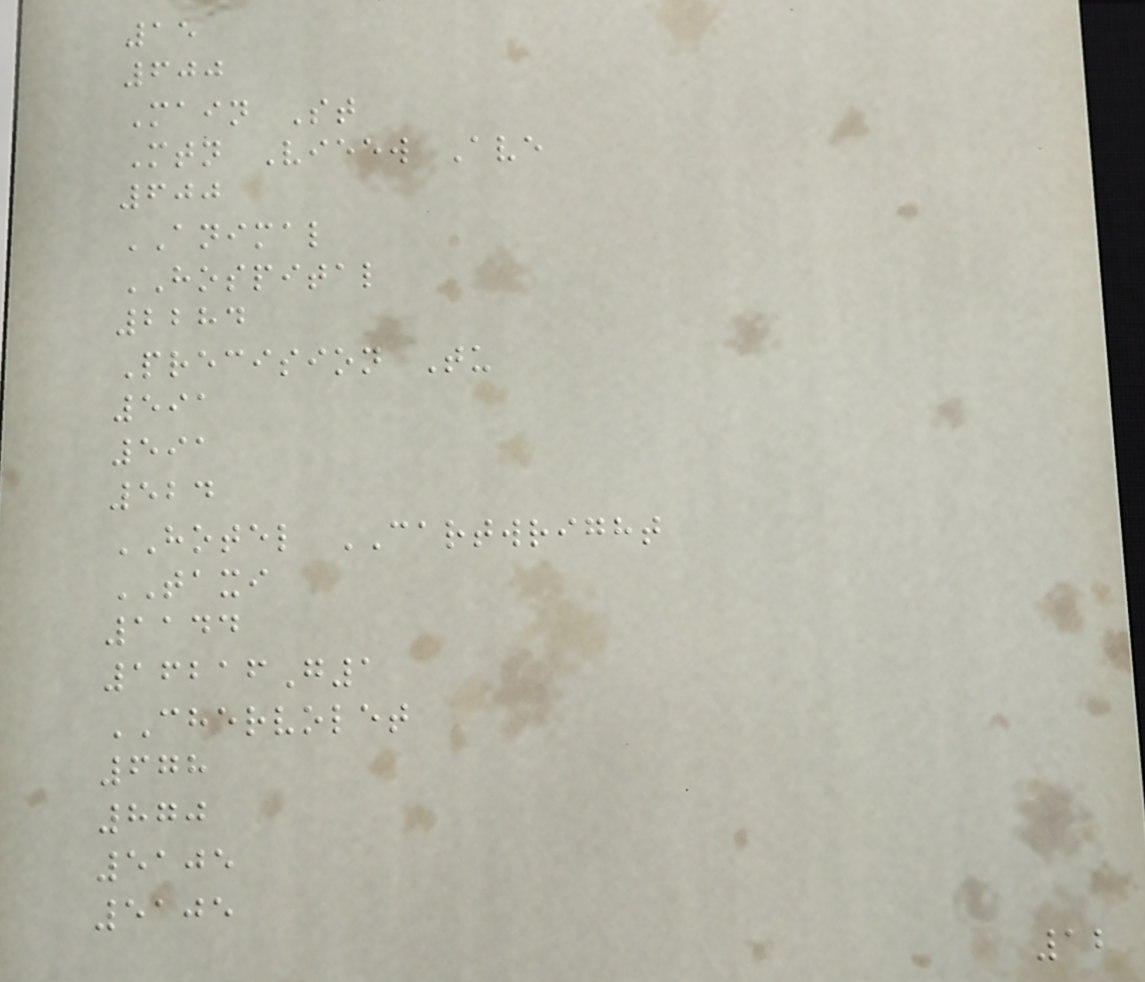15
600
Main St
Mtn Vieew Ave
600
ANIMAL
HOSPITAL
2284
Precision Tu
591
591
524
HOTEL CARTWRIGHT
TAXI
1144
16216G1
CHERVOLET
678
870
5105
5105
12
